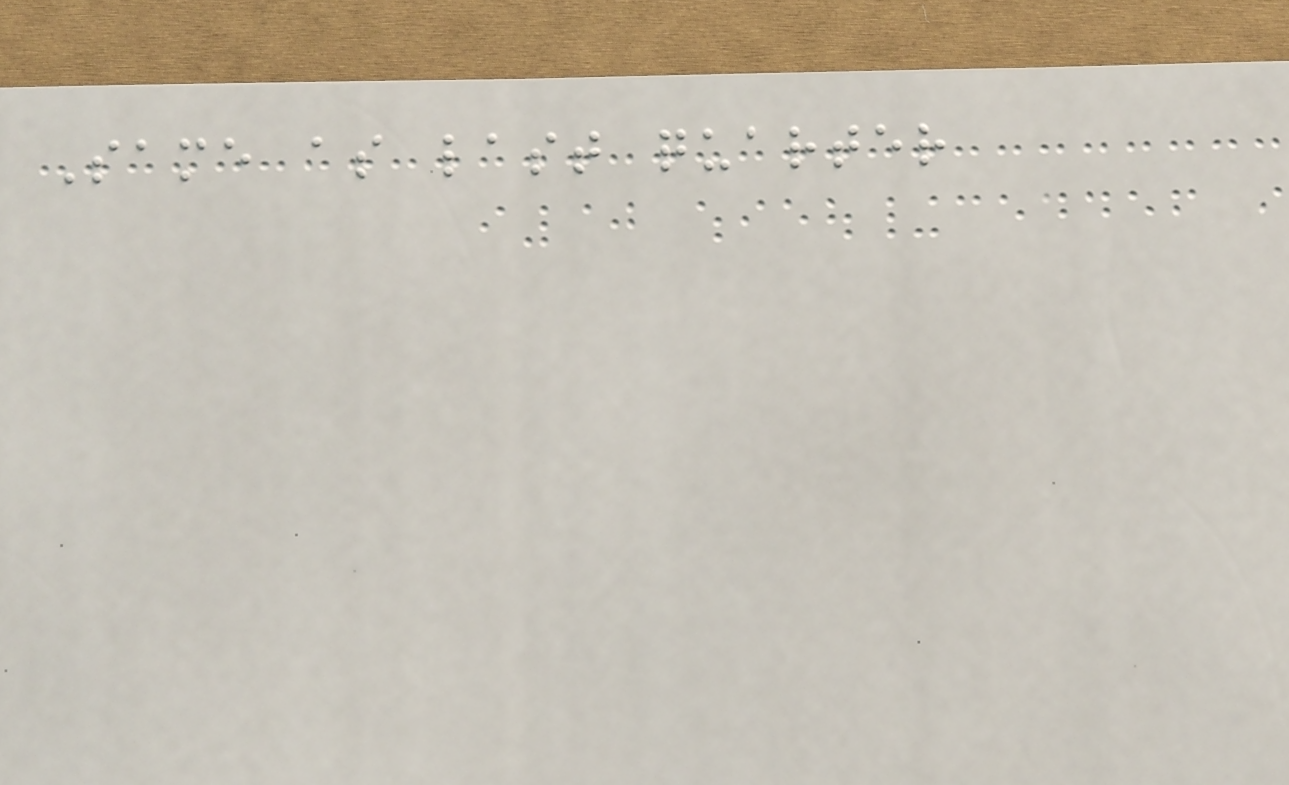Same as last quarter
